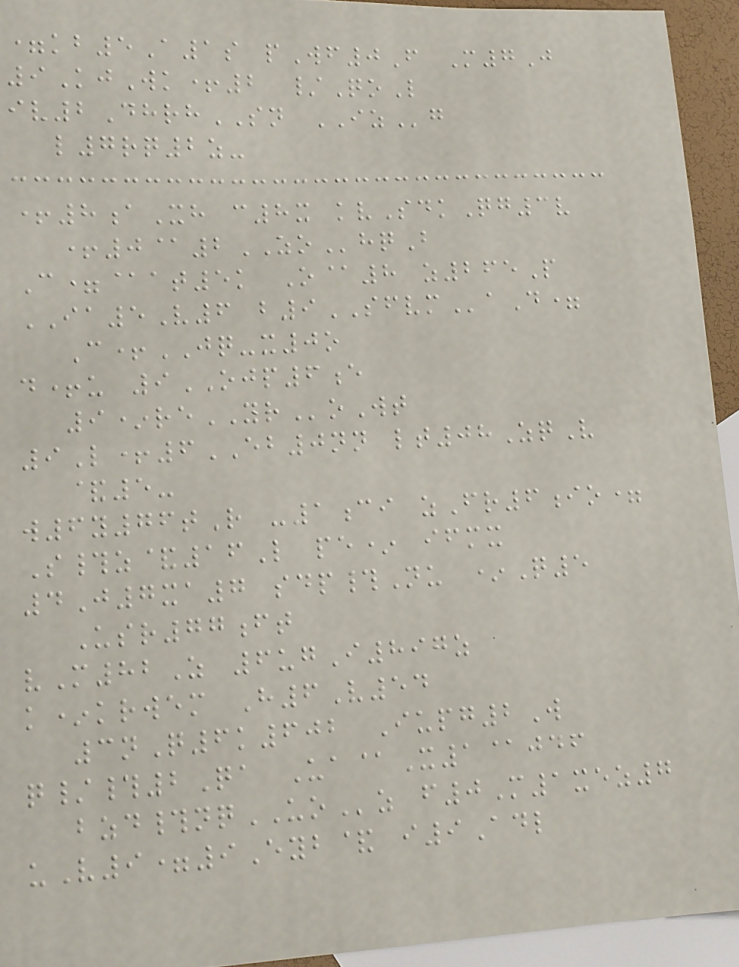=kb5A1s pWf0F M7J
9KjWk+2 /QoL
iv2DhrhSN IZg
l7rq2z-
+8aXh c8x kvSdkQg3v
+0@2ZOhqB
C=@at5k O@8 z265P
IA5V6 b9SFVMaD=
C+JQ-x0o
d+u 9OJP6e
9*reYRoWt
9L+6EB0nn lt08ZqV
&5-
w6y76tR -1ci zFr6io=
S#z&16L pe* ifmx
4J7xa7 sdp#Nu *Q5
Usr77ft
vM82Z 6ugI897z
k*krwem H6V54
3nQ6k602 Iupg2W
q/#2Qa Ua@X1@jdf
bzd#nqUOz f0M1xez7
uV9=9Eyb& i9Adl
